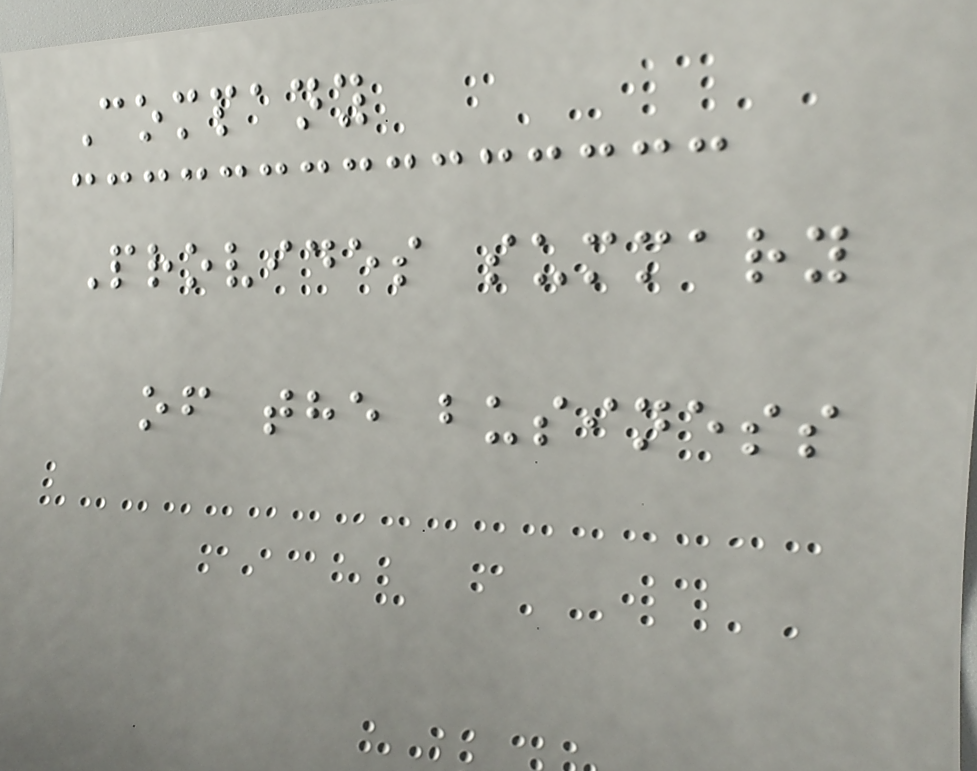Company
Provides summary
of the business
